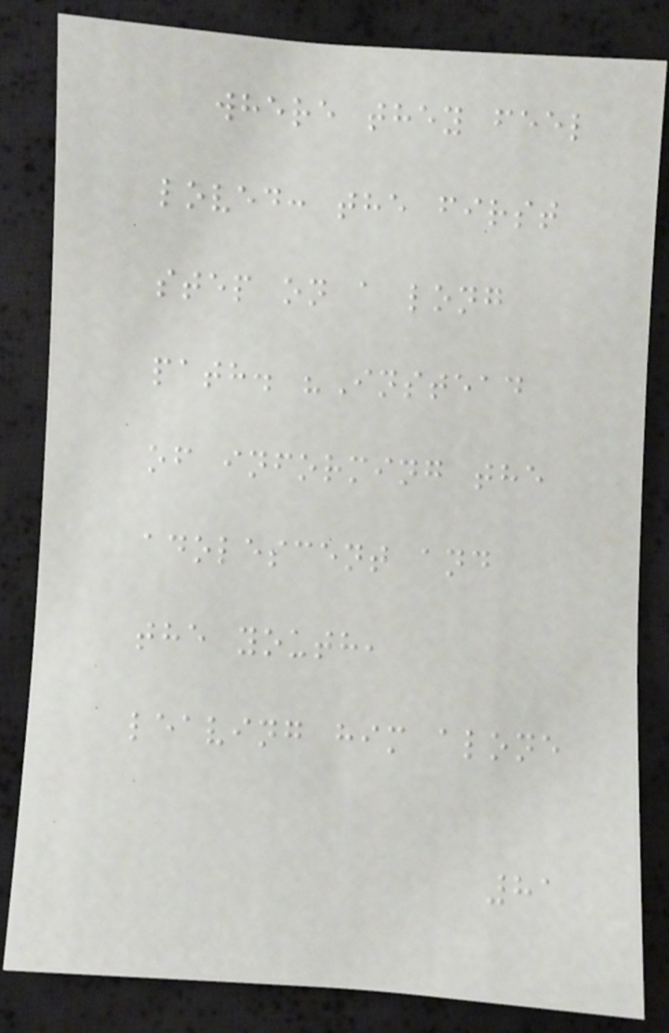where they feel
loved: the first
step on a long
path. "Instead
of informing the
adolescent and
the youth,
leaving him alone
81
